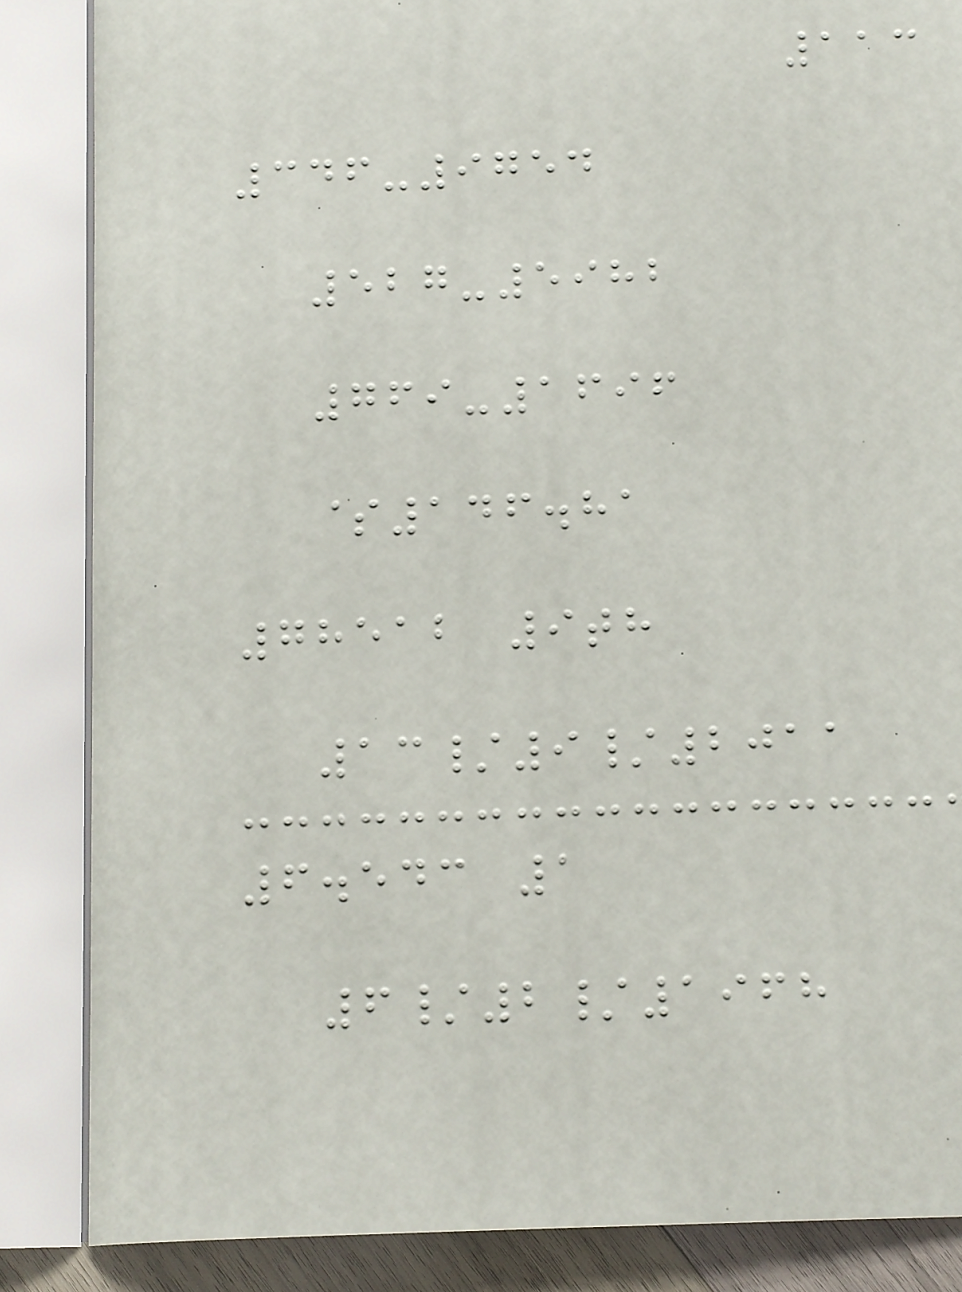113
346-9754
527-5982
769-1696
$146.81
78512 9th
13/9/2011
6.543 1
6/2/1968
